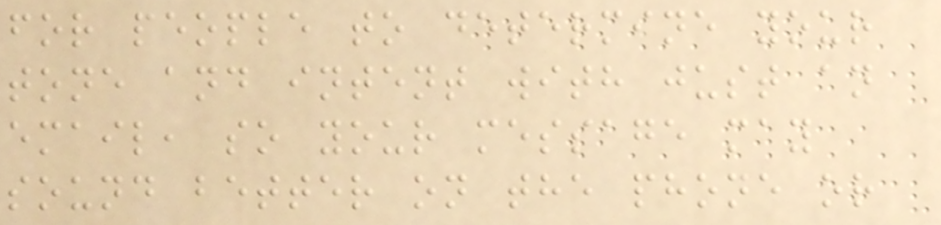for people to determine your
tone and intent with just an
email, so your message may
sound better on the phone or
